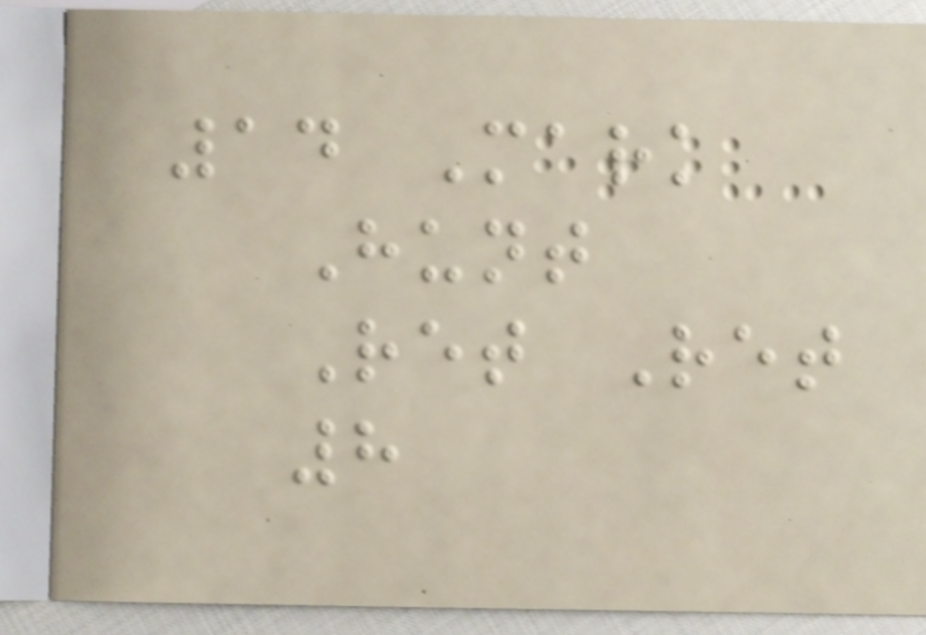14 Mark
Hunt
Ret Ret
8
